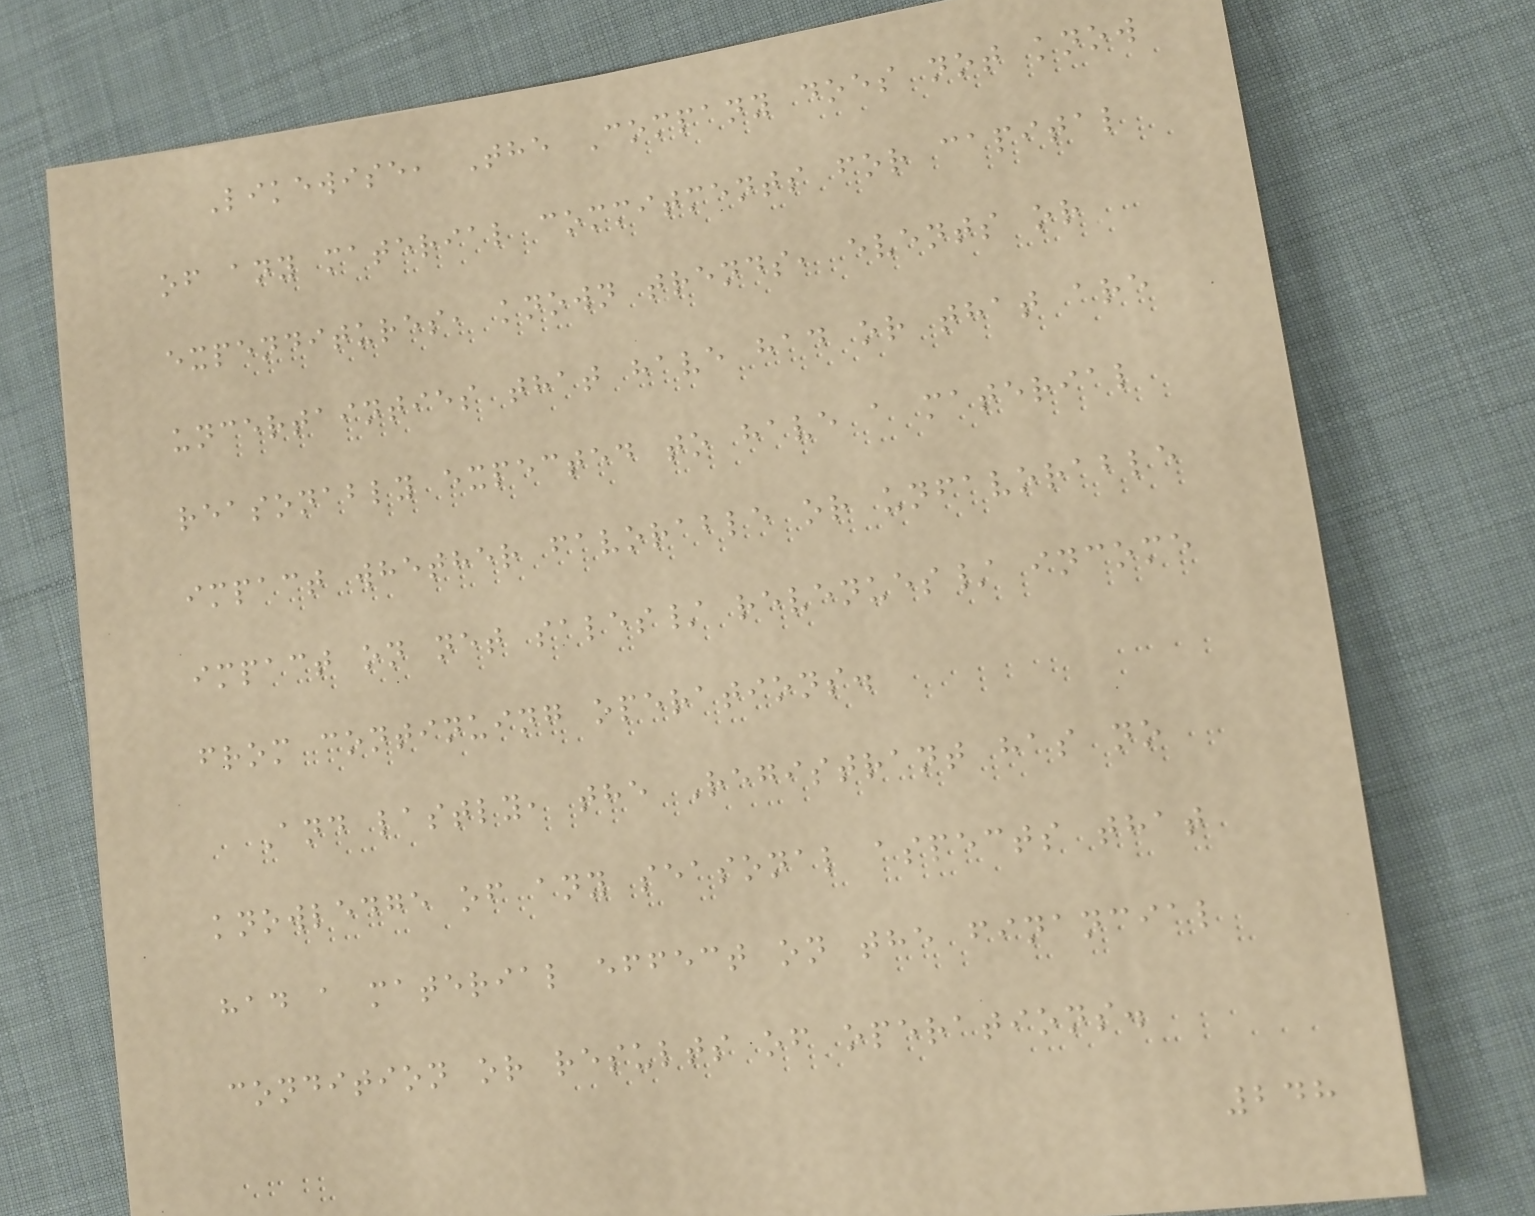Likewise, The Company does not know
of any material commitments for capital
expenditures, known trends, events or
uncertainties that have had or that are
reasonably expected to have a material
impact whether favorable or unfavorable
impact on net sales/ revenues/ income
from continuing operations.
And lastly, the Registrant has no
knowledge of any seasonal aspects that
had a material effect on the financial
condition or results of operations.
248
